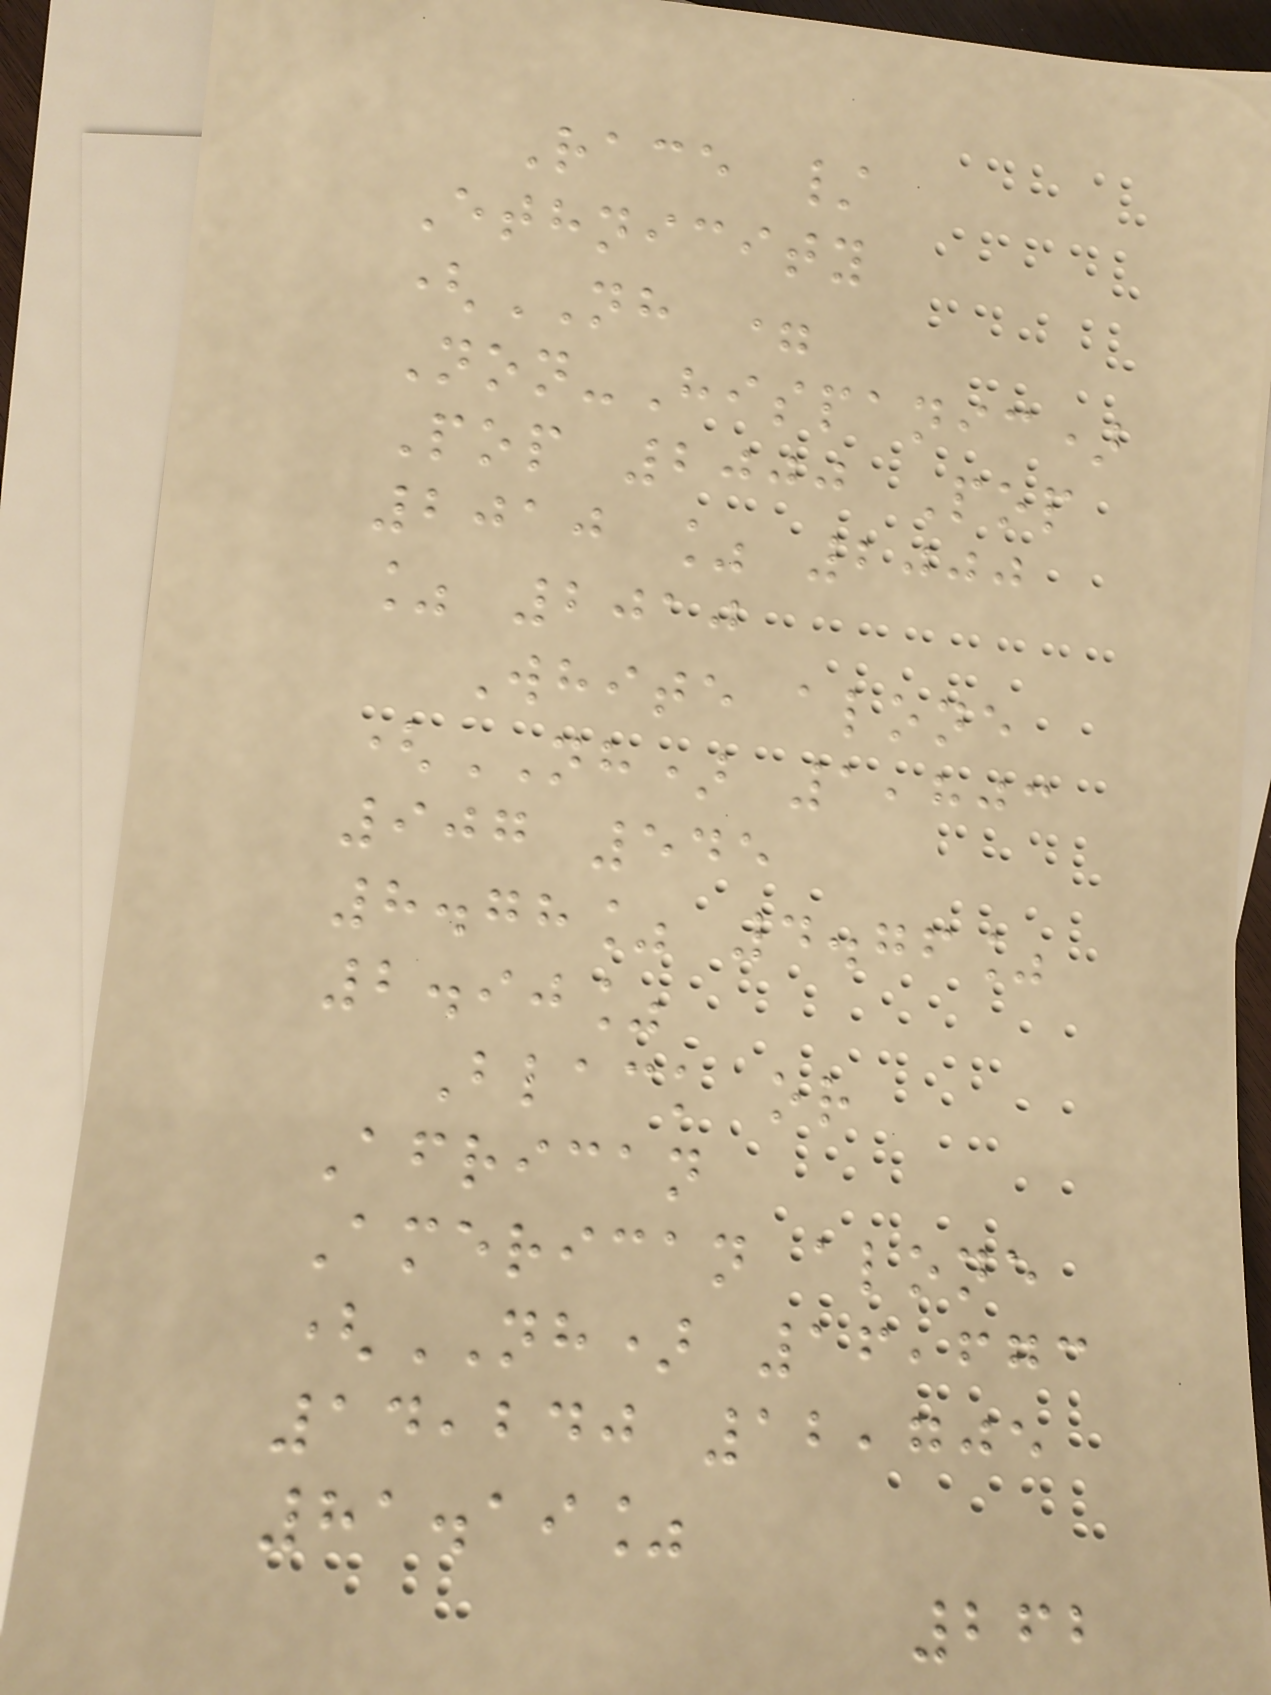Race /
Ethnicity
(NH =
Non-Hispanic)
Pop 2000 Pop
2010 % 2000
% 2010
White alone
(NH) 1,803
907 545
8.78% 4.76%
2.90%
Black or
African
American alone
(NH) 16,673
14,240 12,705
81.19%
262
